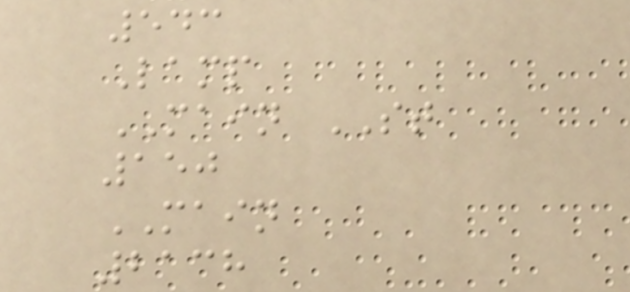543
Lamp
MAIN ST
150
MAIN
2138
